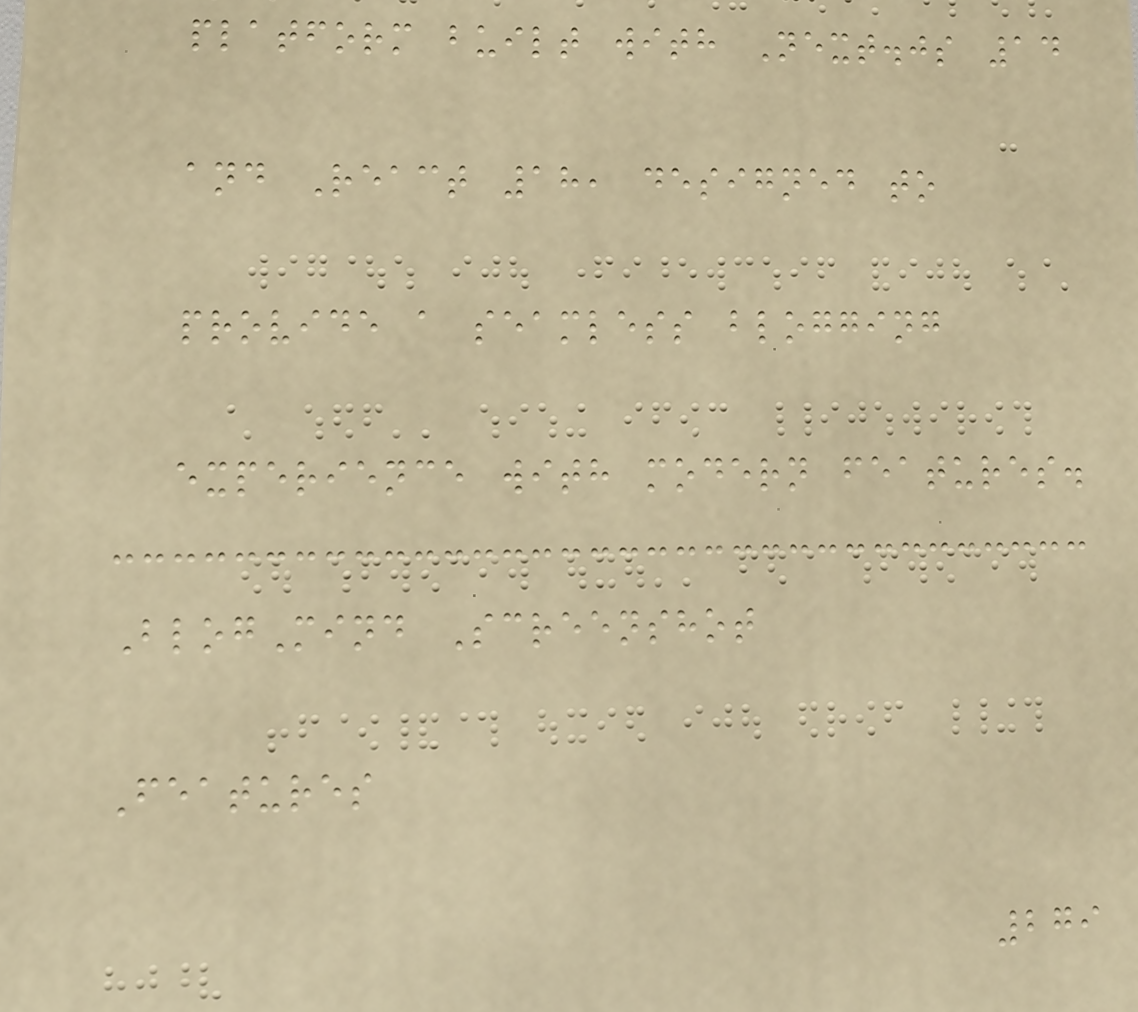platform built with Next.js 14
and React 18, designed to
provide a seamless blogging
experience with modern features.
BlogMind Screenshot
Features
279
